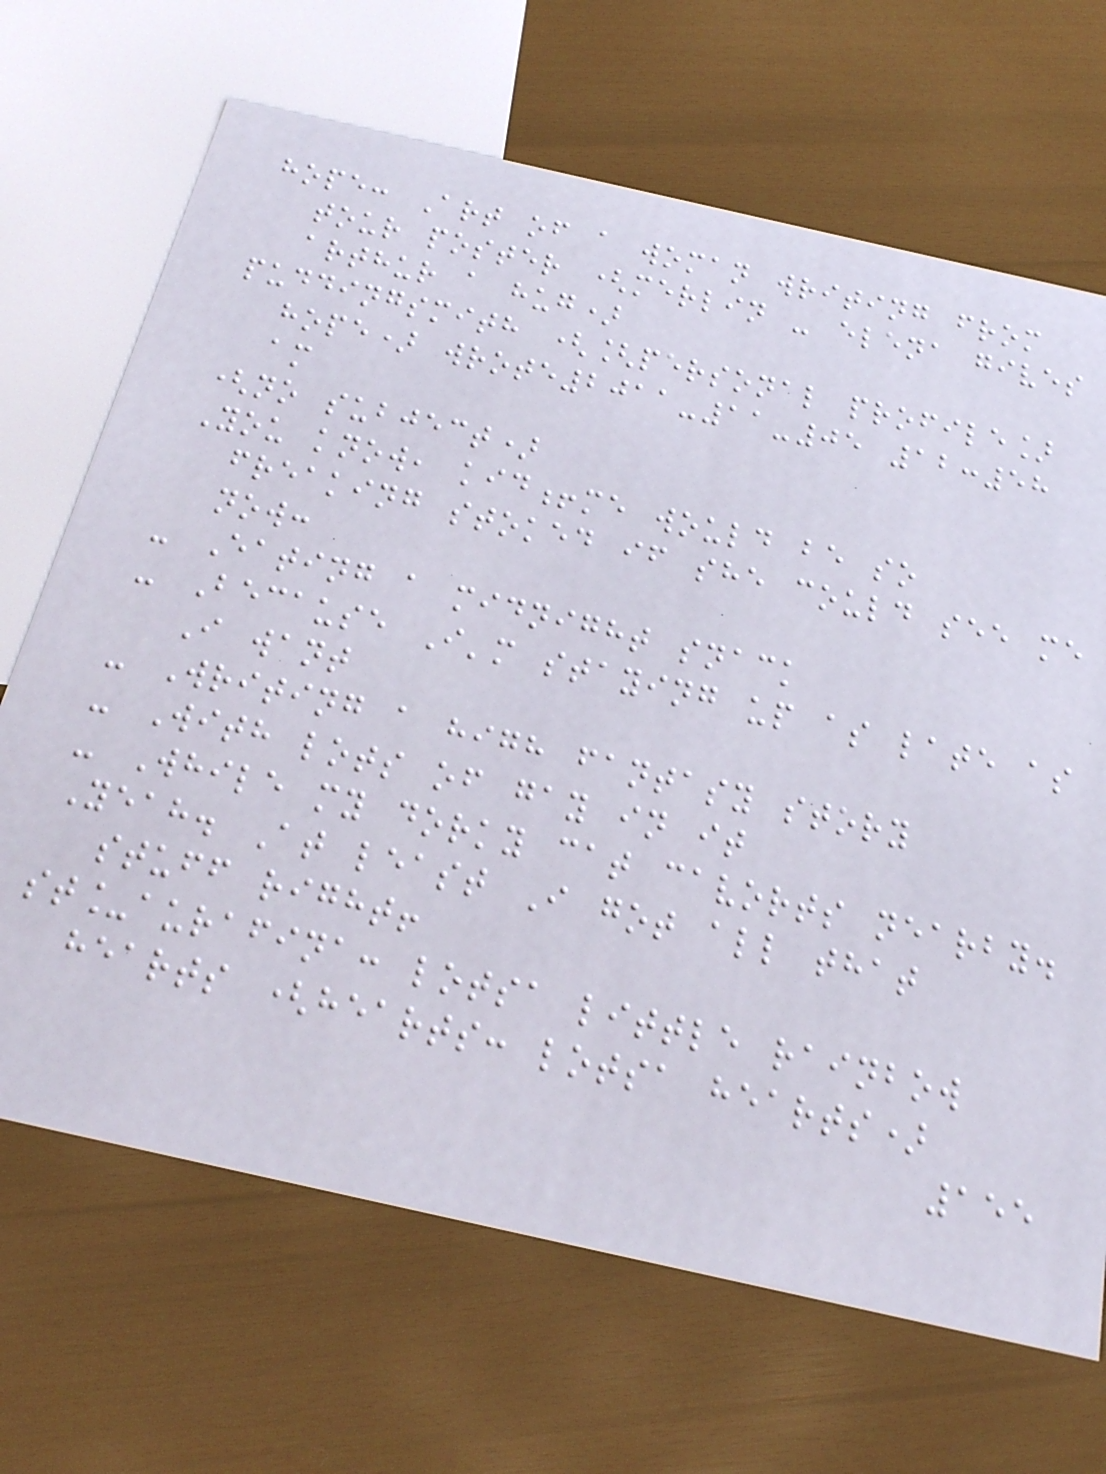hope: Art of a woman writing from
tour poster (merlin - elena gives
arthur a hug)
puddingsmith ([personal profile]
hope) wrote2011-11-05 12:58
am
(no subject)
You know, kid!me would be so
freaking stoked if she could see me
now:
- Eating a midnight snack
- Because I'm staying up as late as
I want
- Writing a high fantasy story
- With lots of gay in it
- While my dorky cat cavorts nearby.
Yeah. At least I got all that
stuff right!
st_aurafina: lotsa little rainbow
hearts (hearts: lotsa hearts)
155
